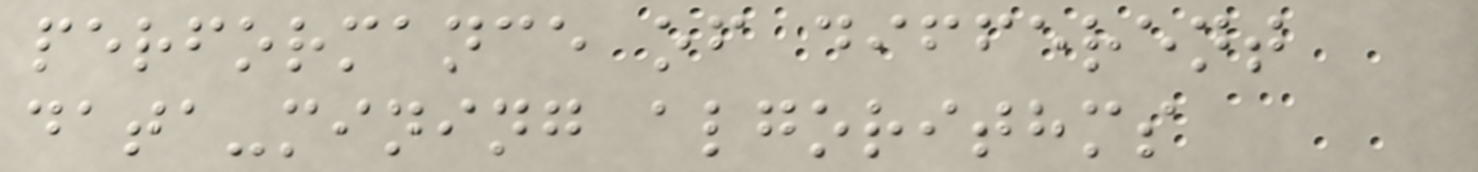performance of different
data-mining algorithms
